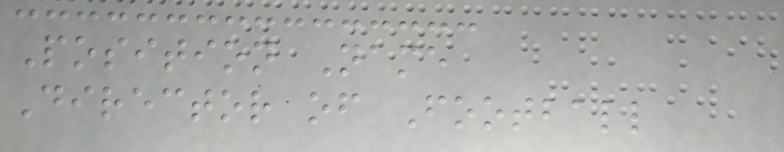Position Name
Director of Football
